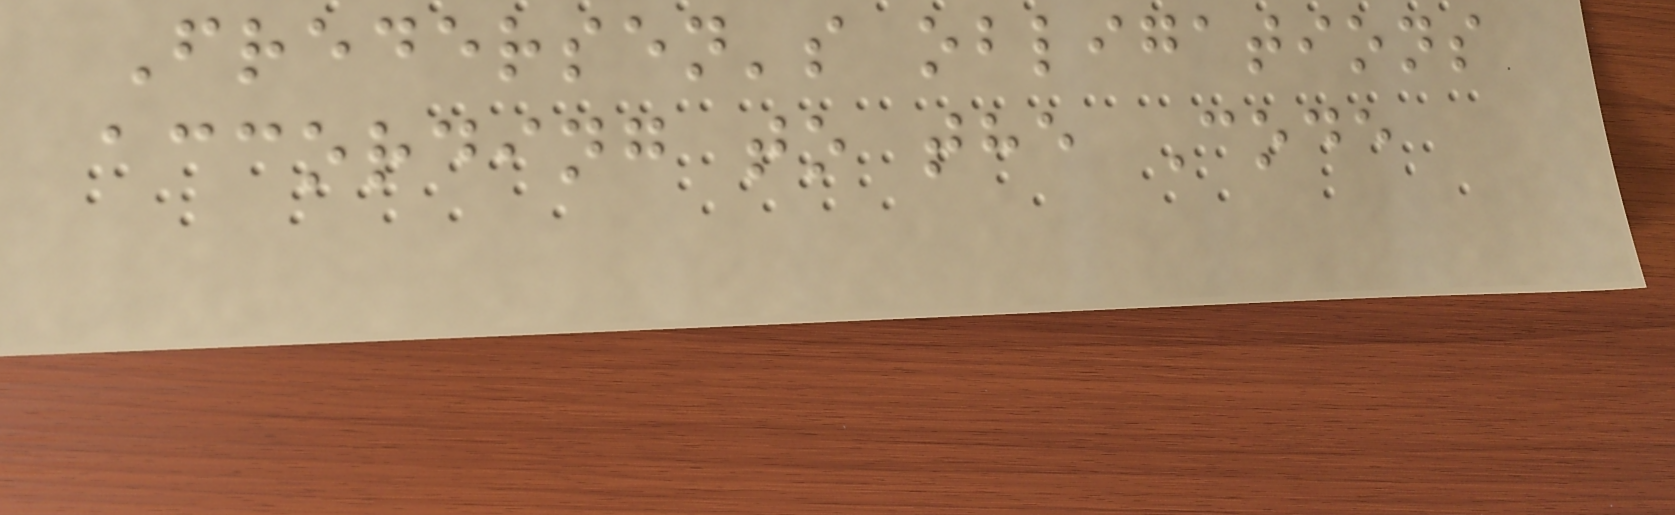Fredersen's obligations
according to the Code
